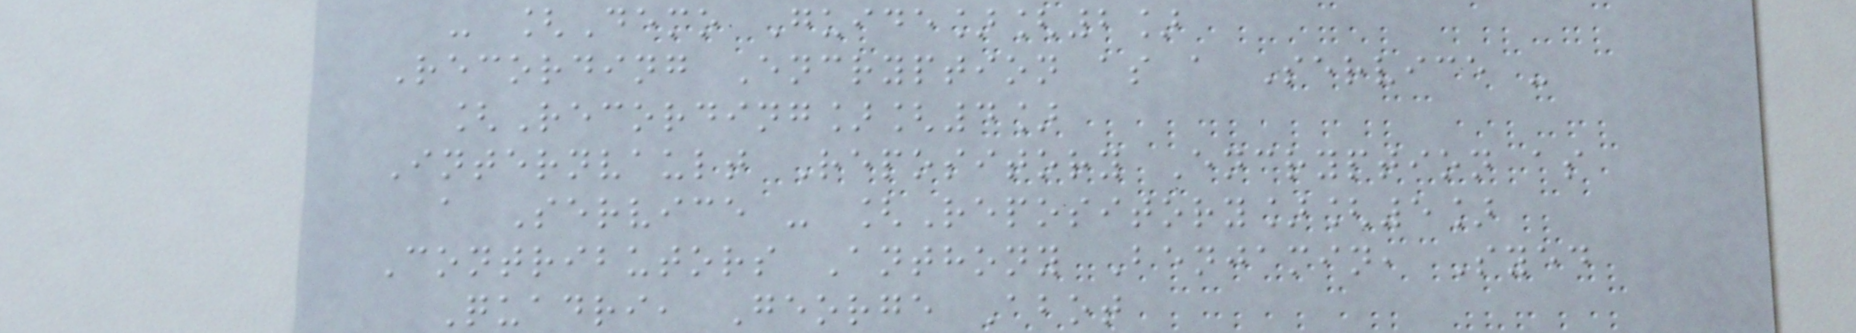- [Demo Guide][2]
Recording Encryption as a Service -
[Recording][4]
Internvault Repository Encryption as
a Service - [Repository][5]
Contributors Anthony Benjamin, Syed
Quadri, George Abot
